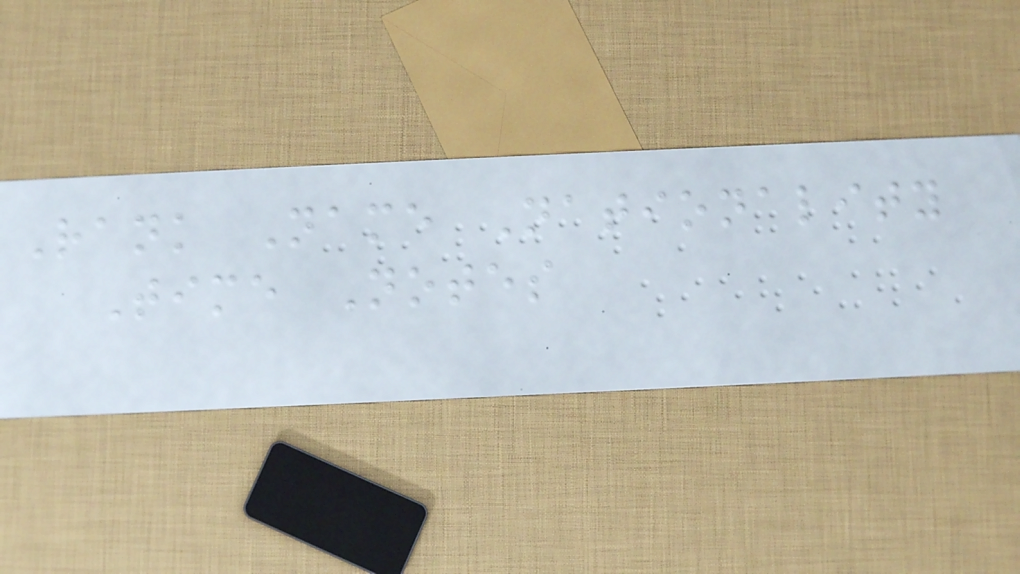Rank Name Nationality
Time Notes
